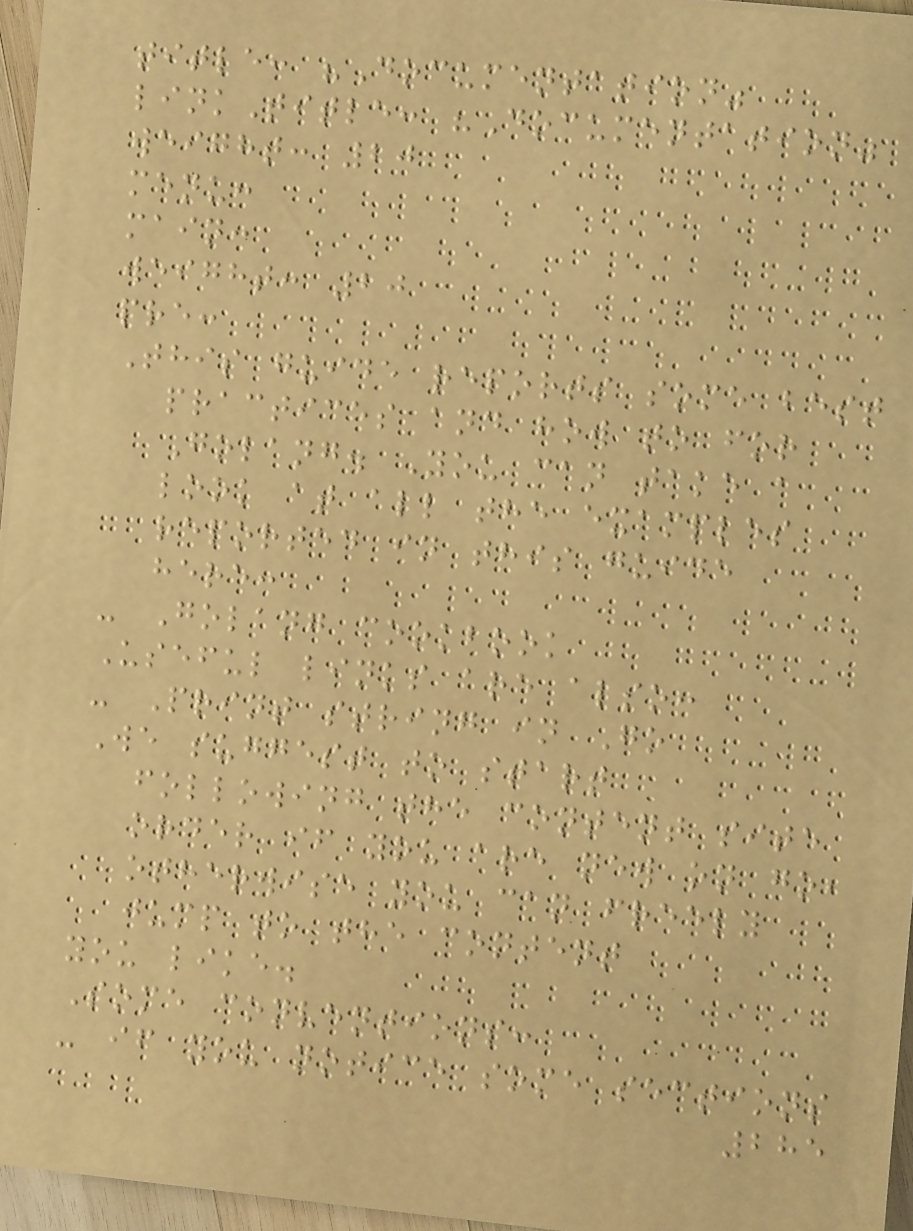title: "Documentation"
linkTitle: "Documentation"
weight: 20
menu:
main:
weight: 20
pre:
This guide reports some best
practices and how to for
Golang. You can take a
look at all the examples
reported in this guide
here:
- Golang cookbook
Useful links are also:
- Print string in Go
We suggest to start
following the content site
order if you are new on go,
otherwise you can freely
jump to the content
you like.
Some conventions:
- if you notice some sections
285
